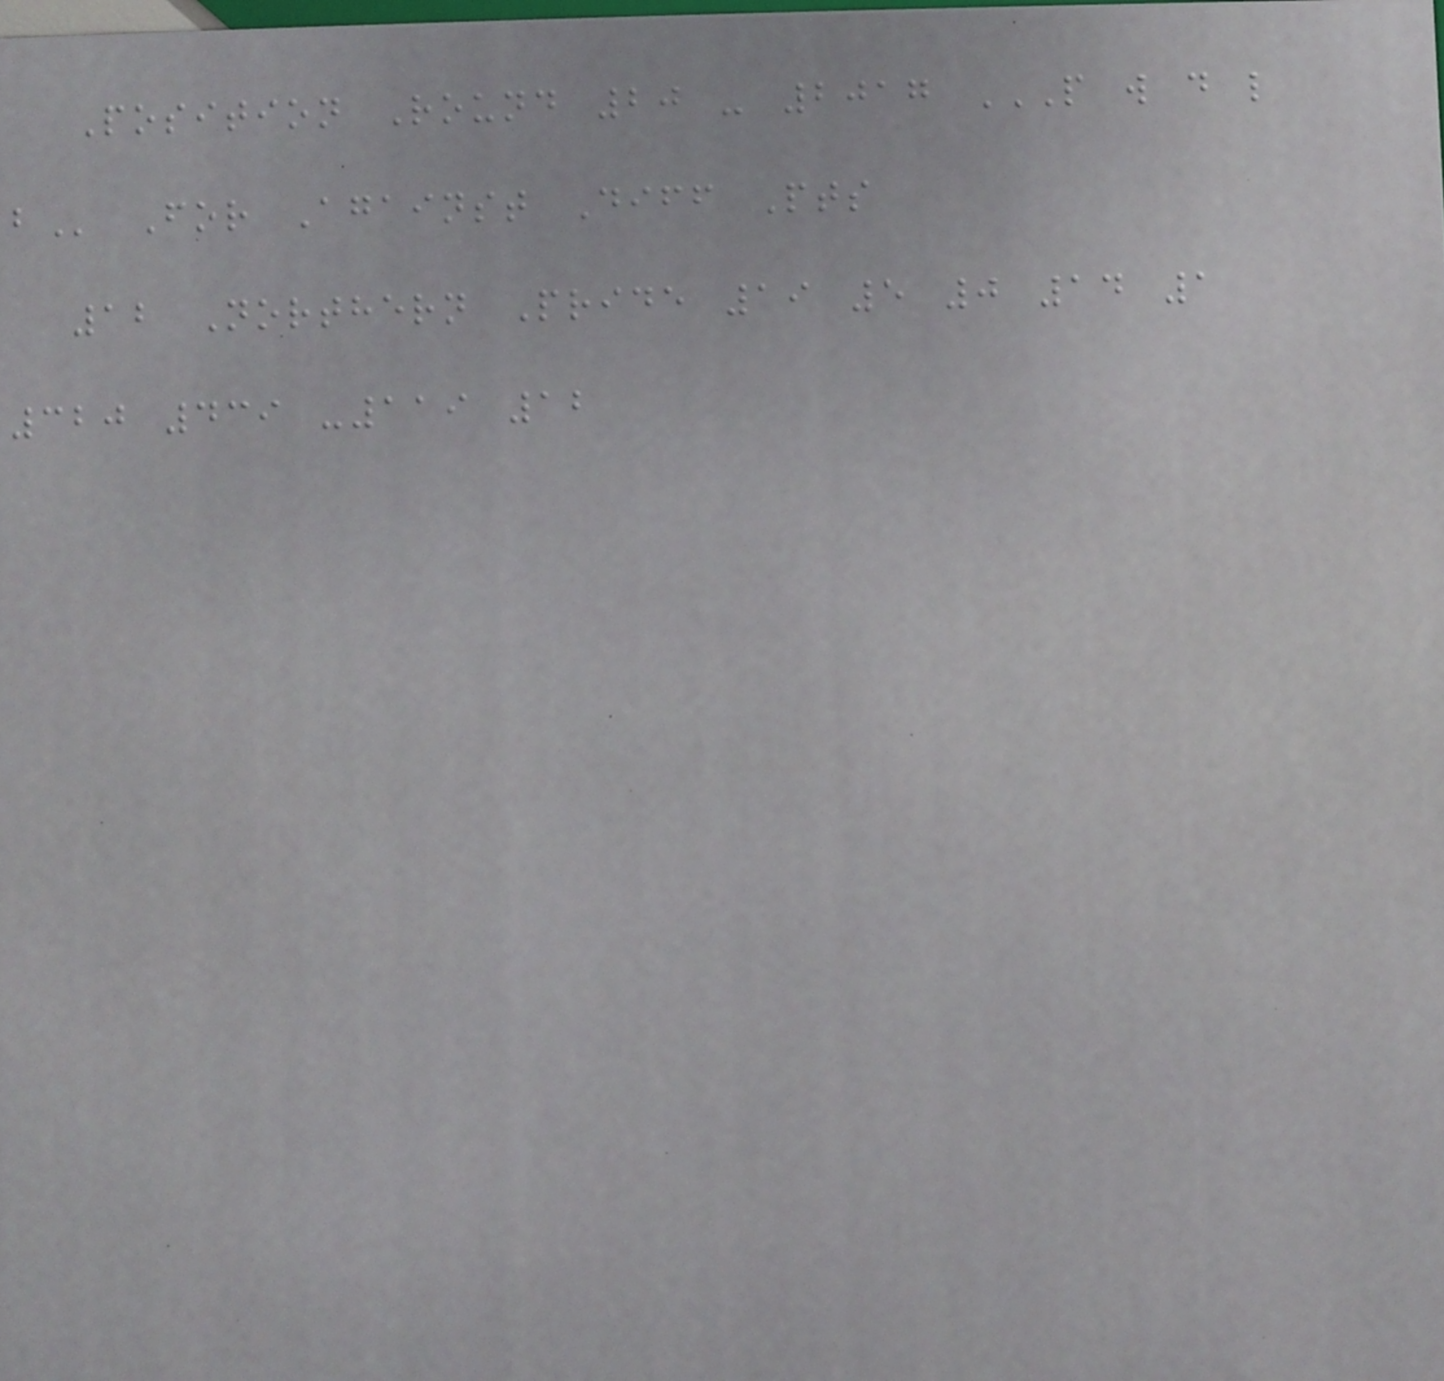Position Round 20 - 2017 P W D L
B For Against Diff Pts
12 Northern Pride 19 5 0 14 1
320 439 -119 12
